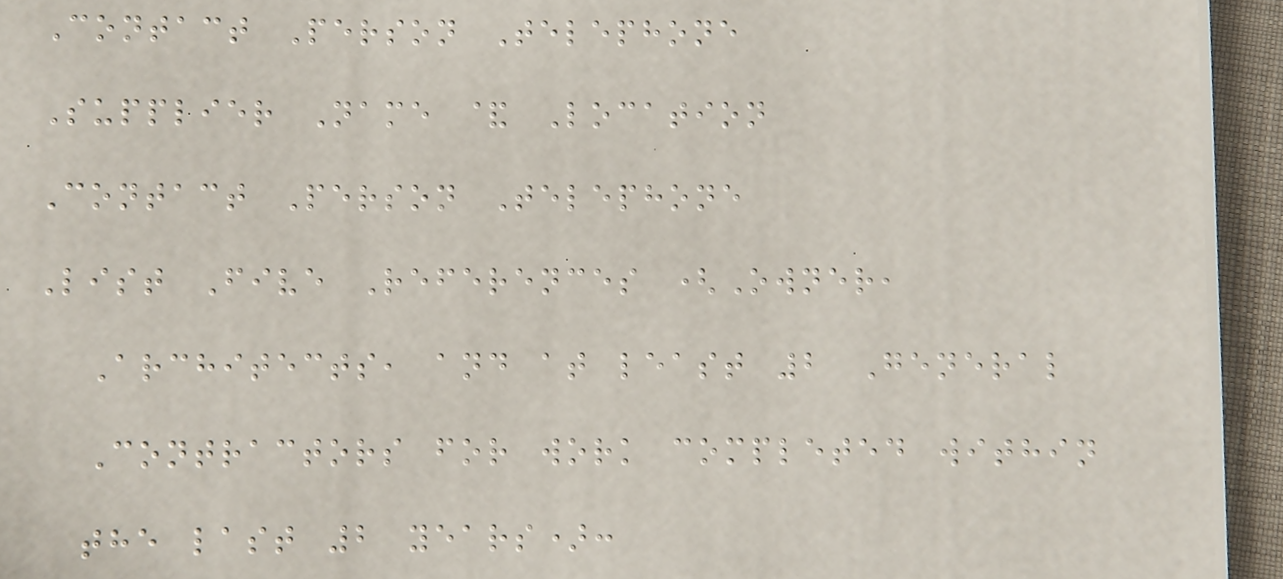Contact Person Telephone
Supplier Name & Location
Contact Person Telephone
List Five References (Owner,
Architects, and at least 2 General
Contractors for work completed within
the last 2 years):
